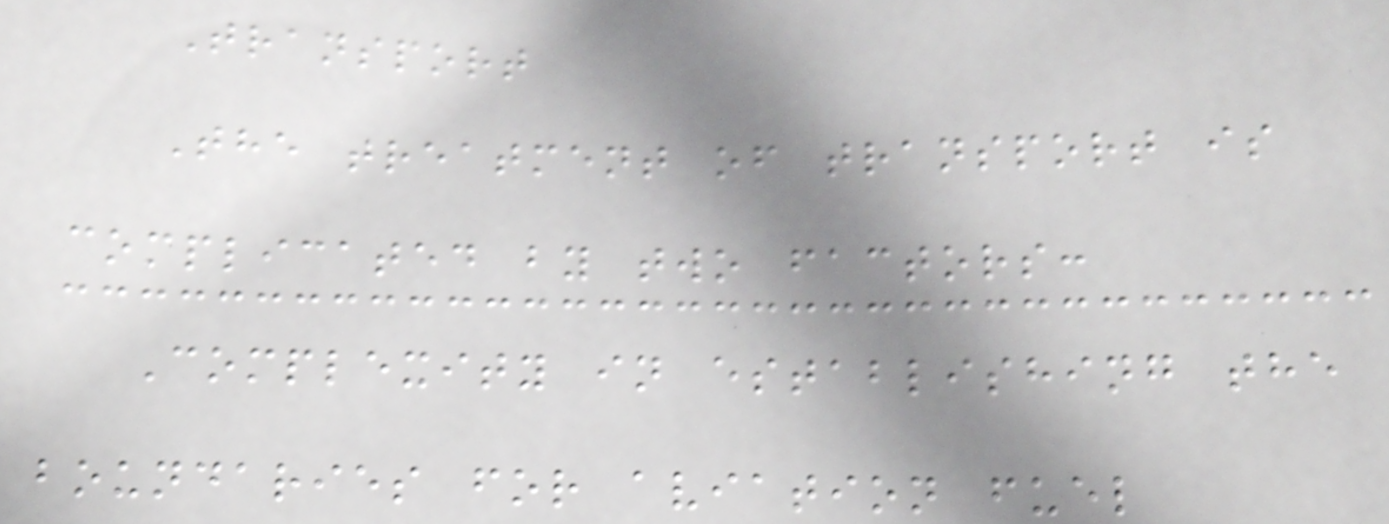Transport
The treatment of transport is
complicated by two factors:
Complexity in establishing the
boundaries for aviation fuel
